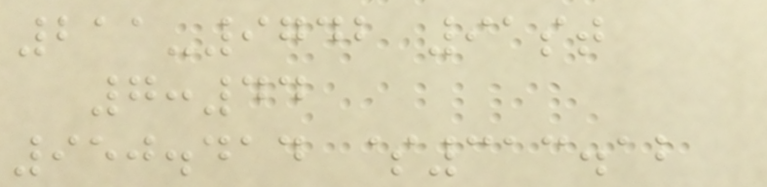211-9742 91st
7:44
950.414 $313.12
